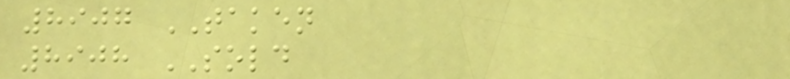8907 TAKEN
8908 SOLD
